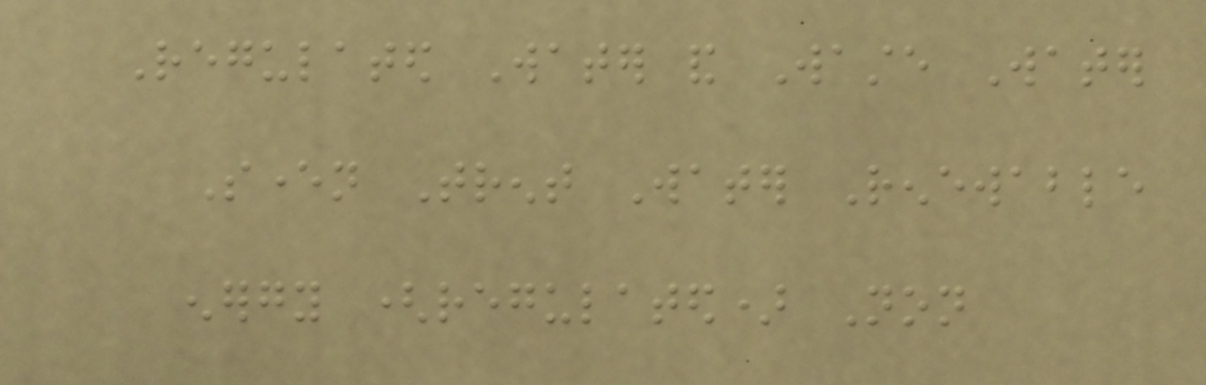Regulated Water and Waste Water
Severn Trent Water Renewable
energy (regulated) Non
